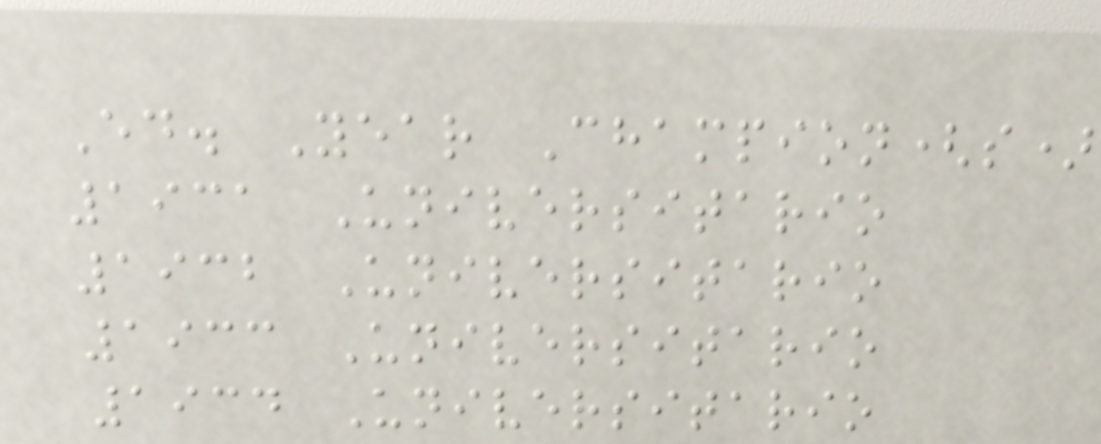Ed. Year Champion(s)
1931 Universitario
1932 Universitario
1933 Universitario
1934 Universitario
